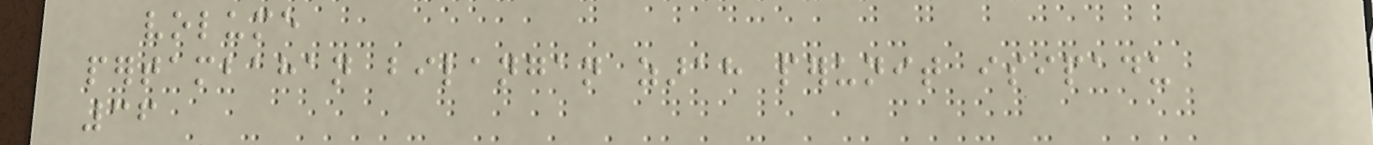volume
pertambahan bilangan zarah perunit isipadu
36
